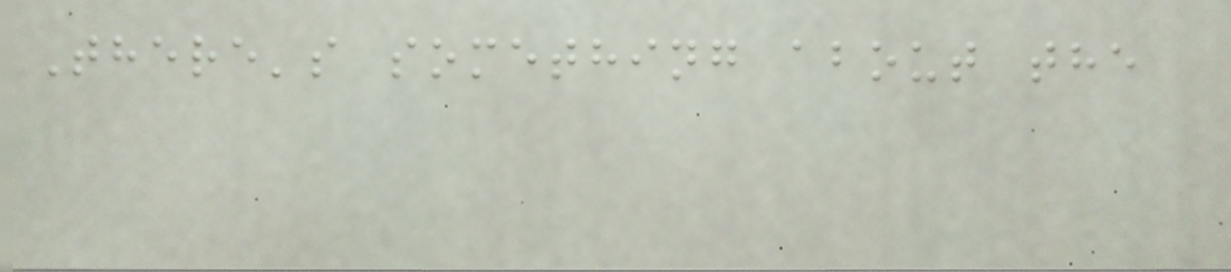There's something about the
